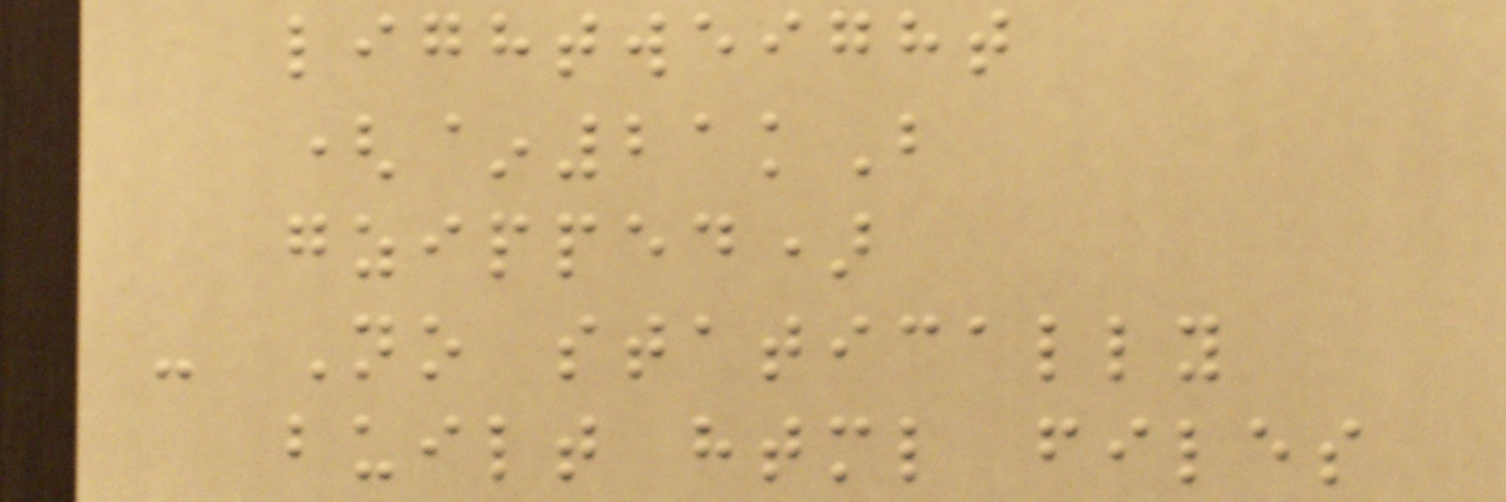lightweight
(~21kB
gzipped)
- No statically
built html files
